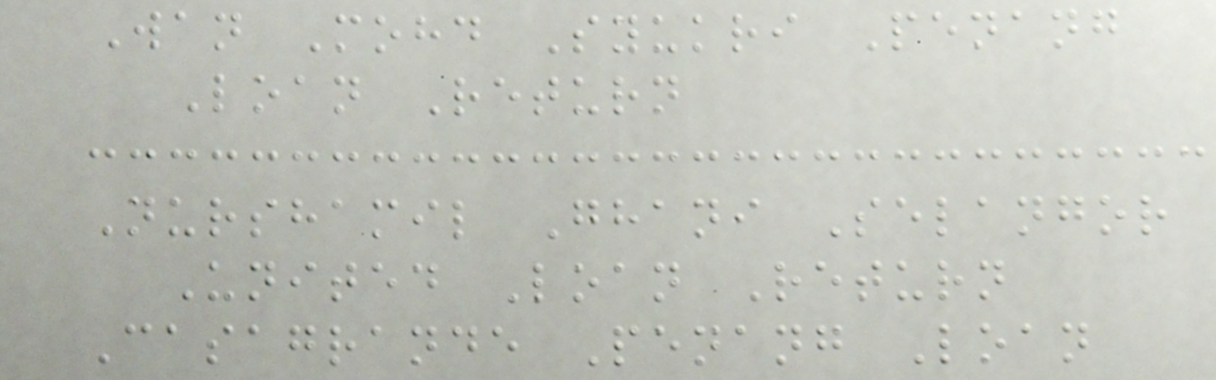Wan Mohd Syukri Penang
Loan Return
Nurshamil Ghani Selangor
United Loan Return
Casagrande Penang Loan
